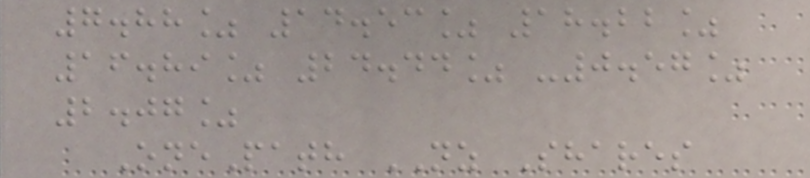7.88% 14.53% 18.22%
16.89% 24.44% -0.57%
2.07%
OnePath NZ Shares
